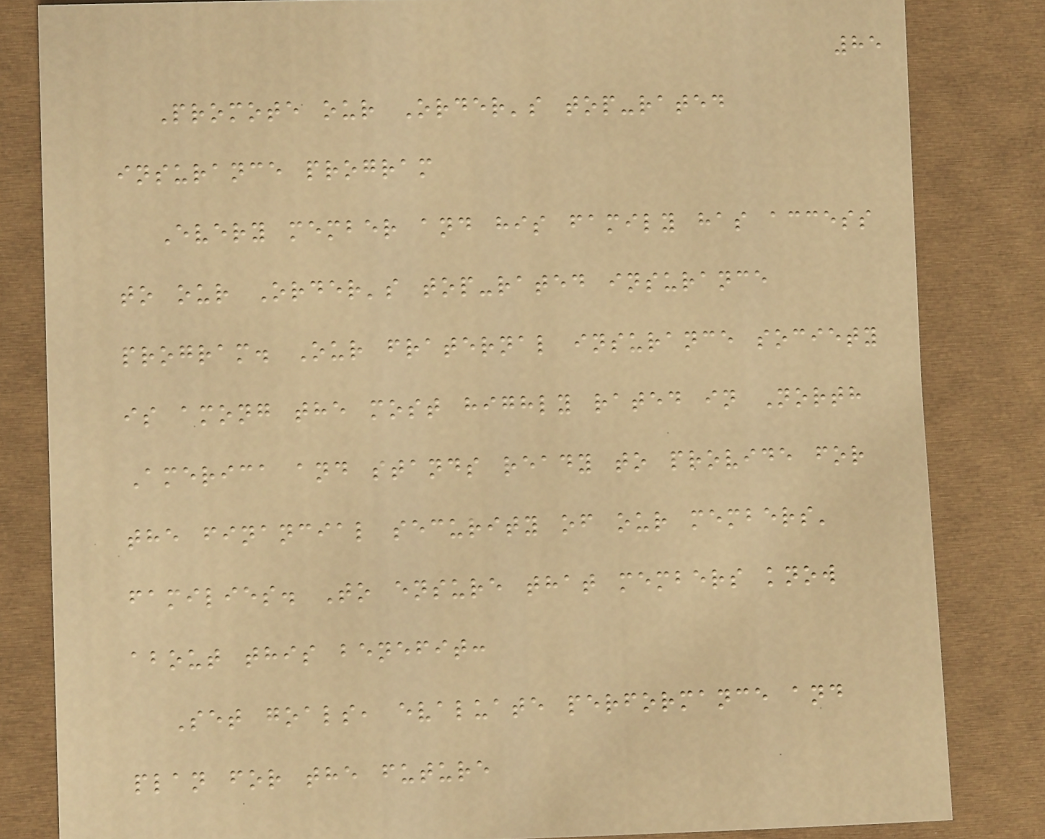85
Promote our Order's top-rated
insurance program
Every member and his family has access
to our Order's top-rated insurance
program. Our fraternal insurance society
is among the most highly rated in North
America and stands ready to provide for
the financial security of our members'
families. To ensure that members know
about this benefit:
Set goals, evaluate performance and
plan for the future
